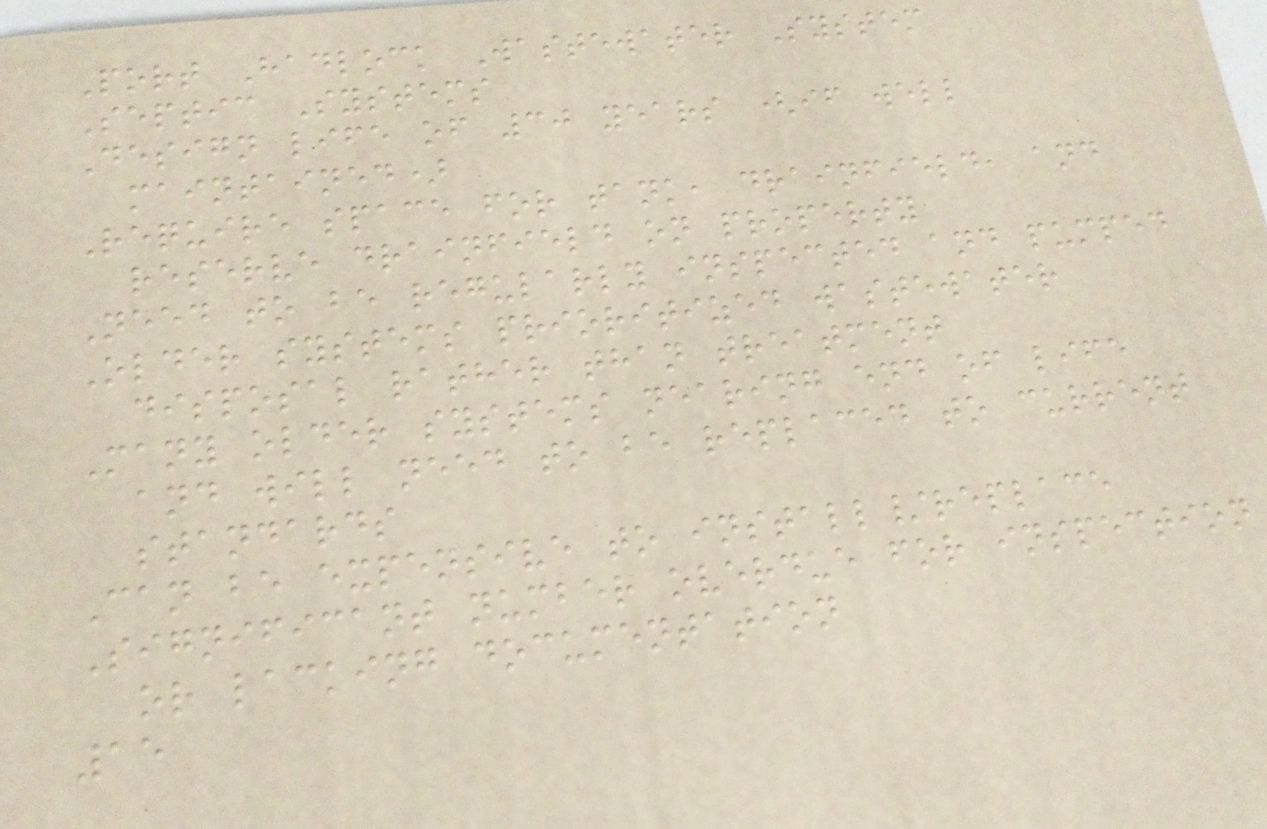Port Hadlock Wastewater System
Septic Systems
Design life of 30 years (if well
maintained)
Require space for tank, drainfield, and
reserve drainfield on property
Need to be regularly inspected and pumped
Older systems prioritized wastewater
disposal rather than treatment
Many older systems nearing end of life
and will need to be replaced to current
standards
Can be expensive to install/replace
Significant number overdue for inspection
or lacking documentation
15
